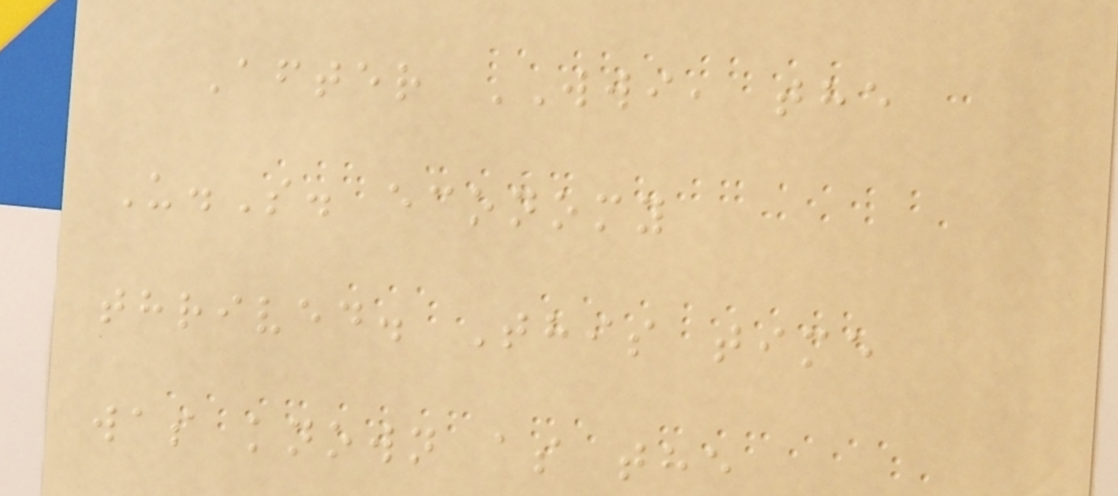After WWI, the
U.S. economy
thrived. This time
was known as the
